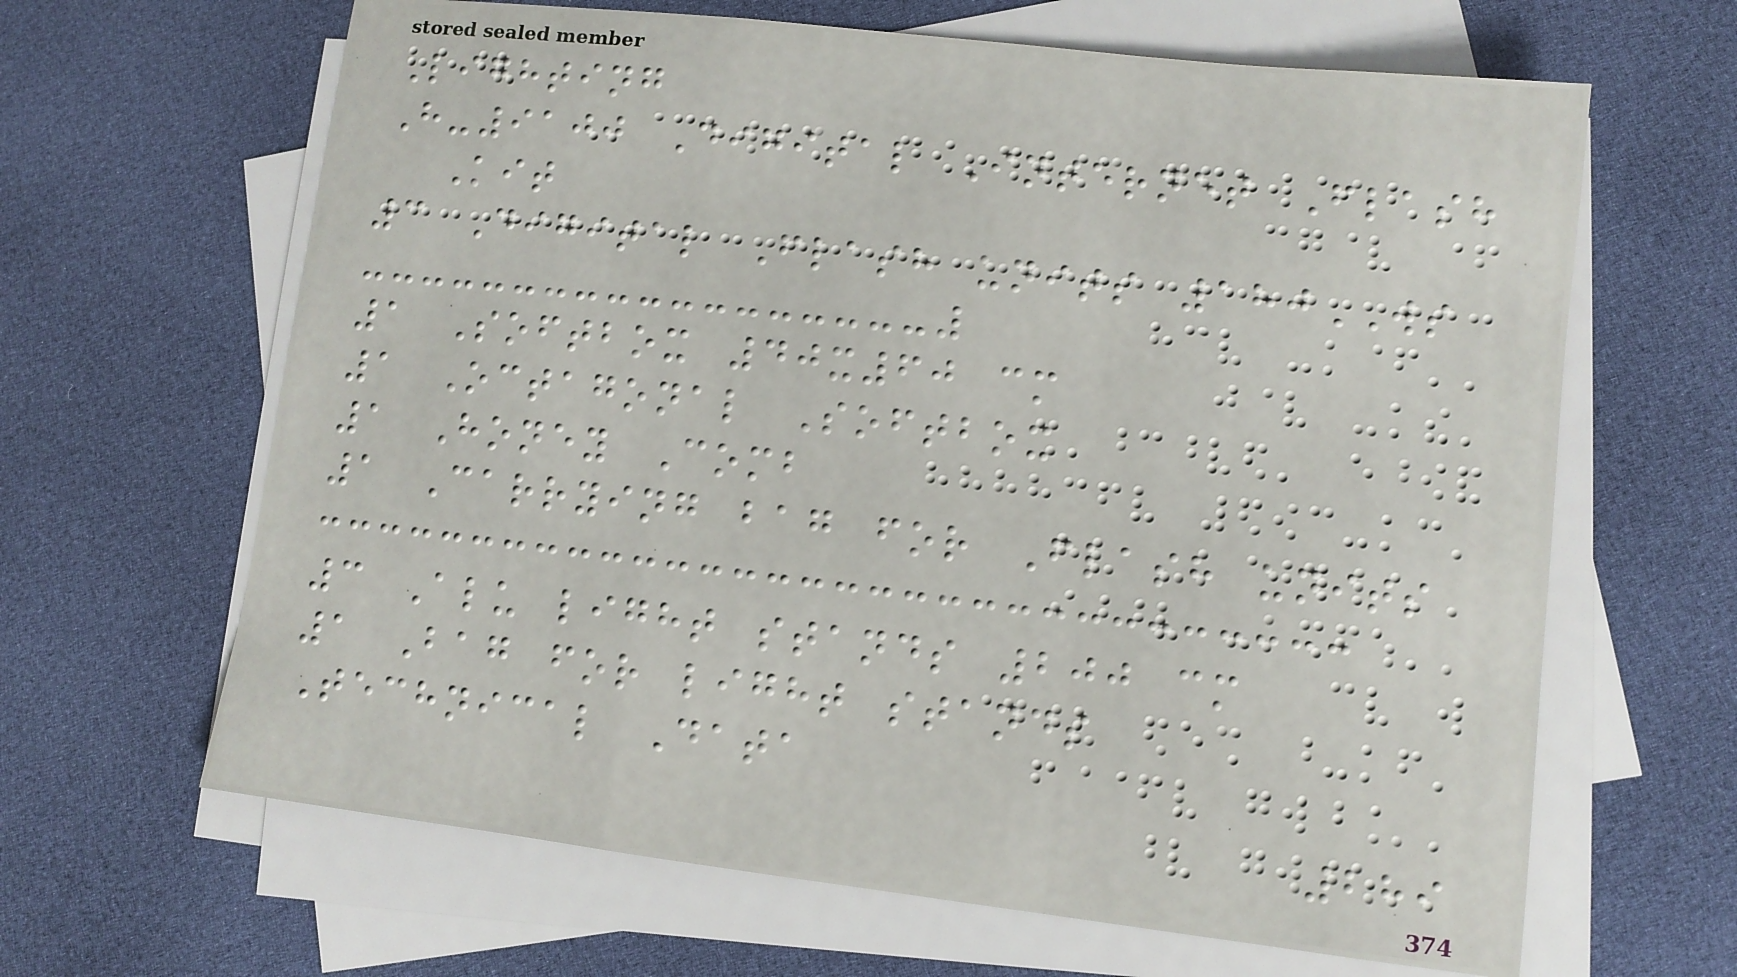Lighting
H-9100 Digital Internet Flash
Kit
3 Digital Flash units 180WS
1 Softbox 40x60 cm
1 Octagonal Softbox
1 Honey Comb
1 Carrying bag for Flash units
3 Alu light stands 200 cm
1 Bag for light stands
Technical Data
289
